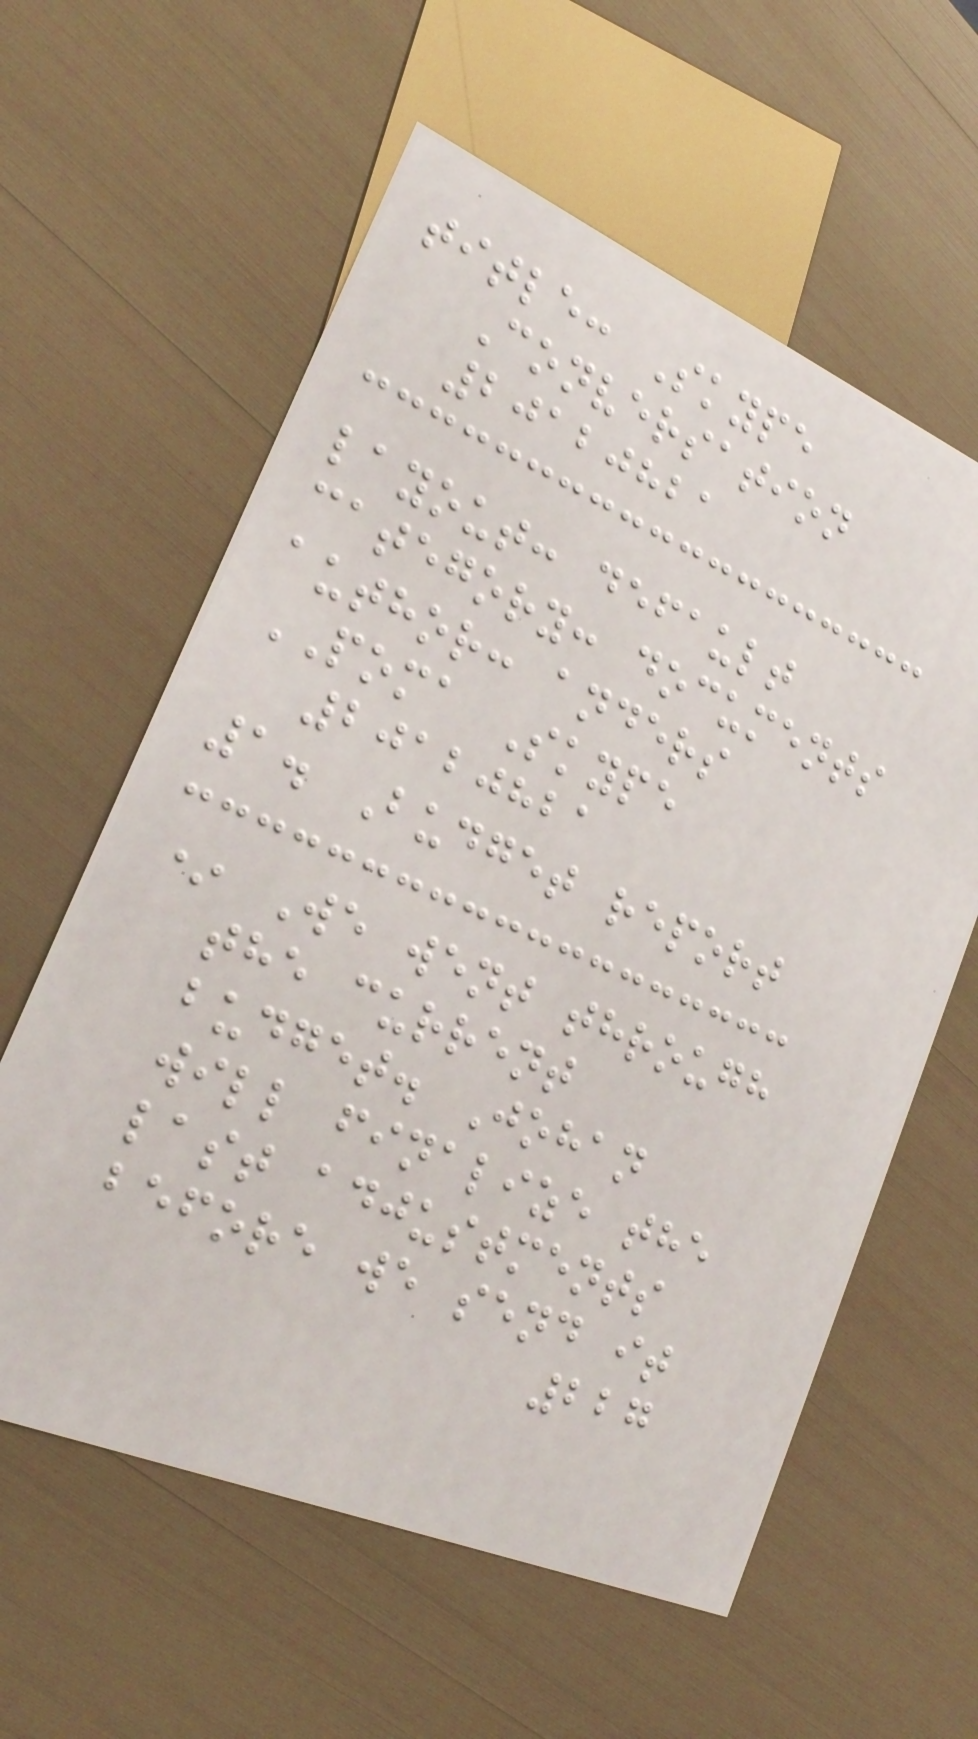title: Skype
Conversation
20120821
layout: default
category: documents
author: anders
POMA Skype
20120821
1. Budget report
* We went through
the current
budget. Johan
will finalize the
last adjustments
before we send it
227
